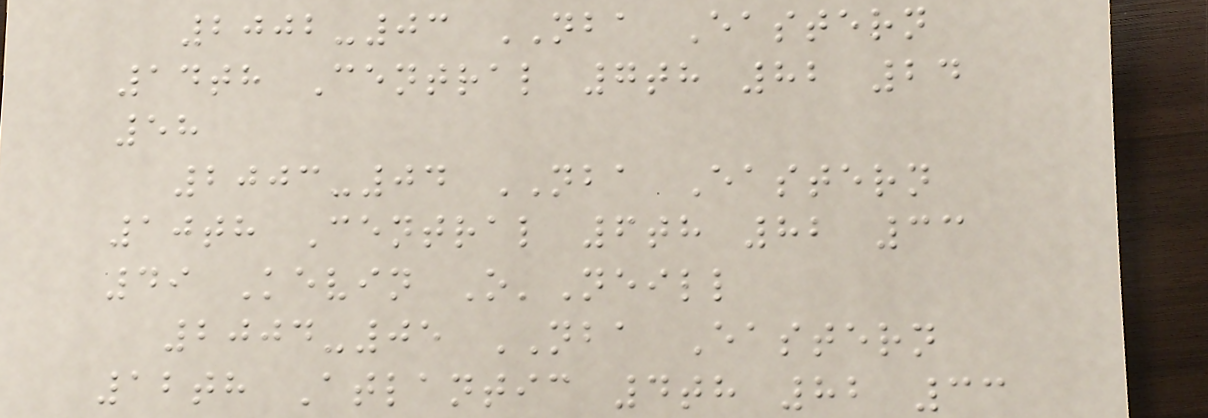2002-03 NBA Eastern
14th Central 7th 82 24
58
2003-04 NBA Eastern
10th Central 6th 82 33
49 Kevin O'Neill
2004-05 NBA Eastern
12th Atlantic 4th 82 33
